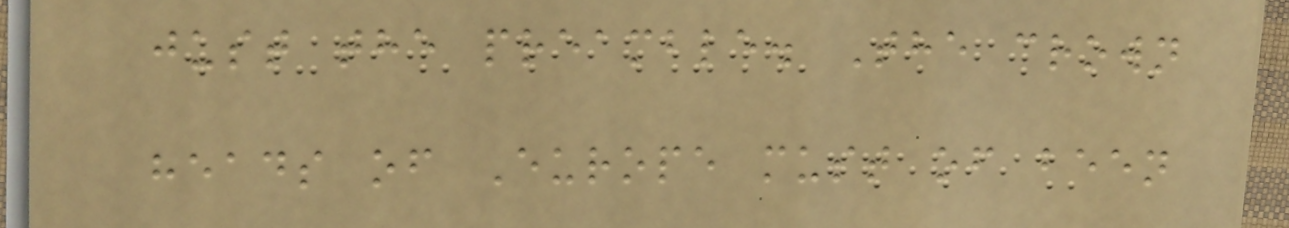just the preamble. The crown
heads of Europe must of been
